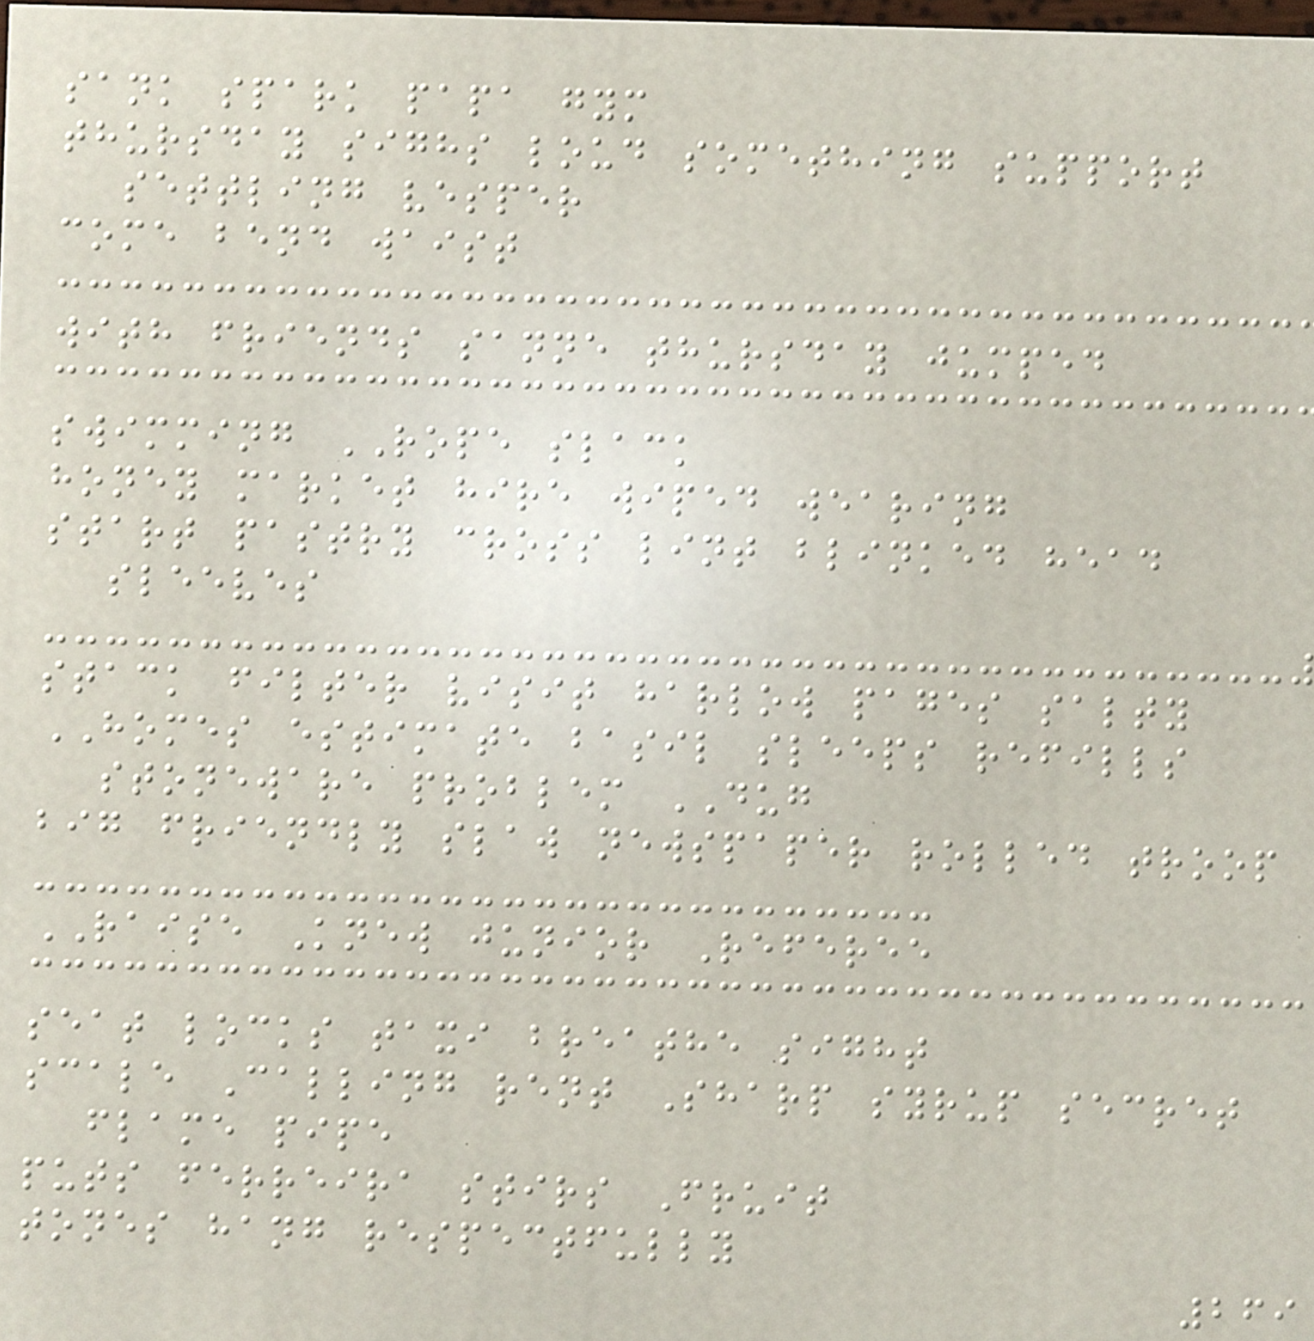sank spark papa gym
thursday sighs loud something support
settling vesper
come bend waist
with friends sanne thursday jumped
swimming ROPE slack
honey market hire wiped wearing
start pastry cross lint blinked head
sleeves
stack filter visit harlow pages salty
HOMES estimate basil sleeps refills
stoneware problem DUG
big friendly slaw newspaper rolled troop
RAISE Knew junior Referee
seat locks taxi breathe sight
scale Calling rent Sharp syrup secret
flame pipe
puts ferreira stirs Fruit
tones hang respectfully
269
